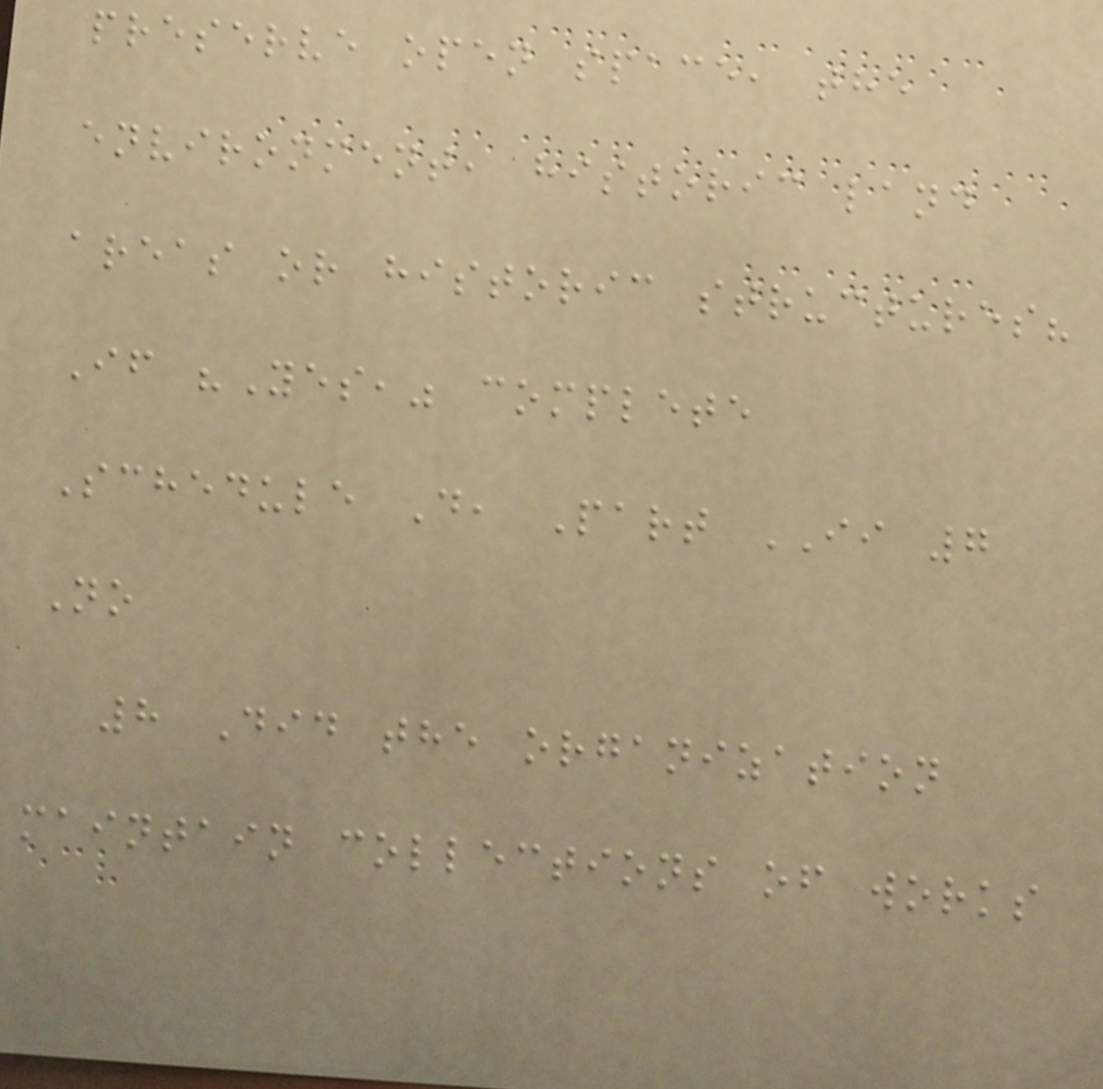preserve open space, the
environment, historic land
areas or historic structures?
If "Yes," complete
Schedule D, Part II 7
No
8 Did the organization
maintain collections of works
